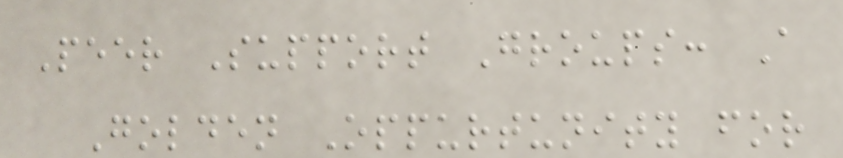Peer Support Groups: A
Golden Oppurtunity for
